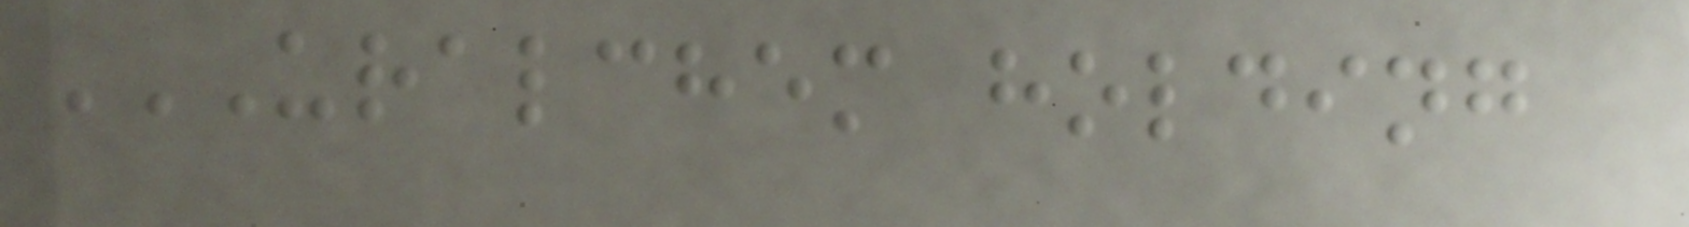URALCHEM HOLDING
